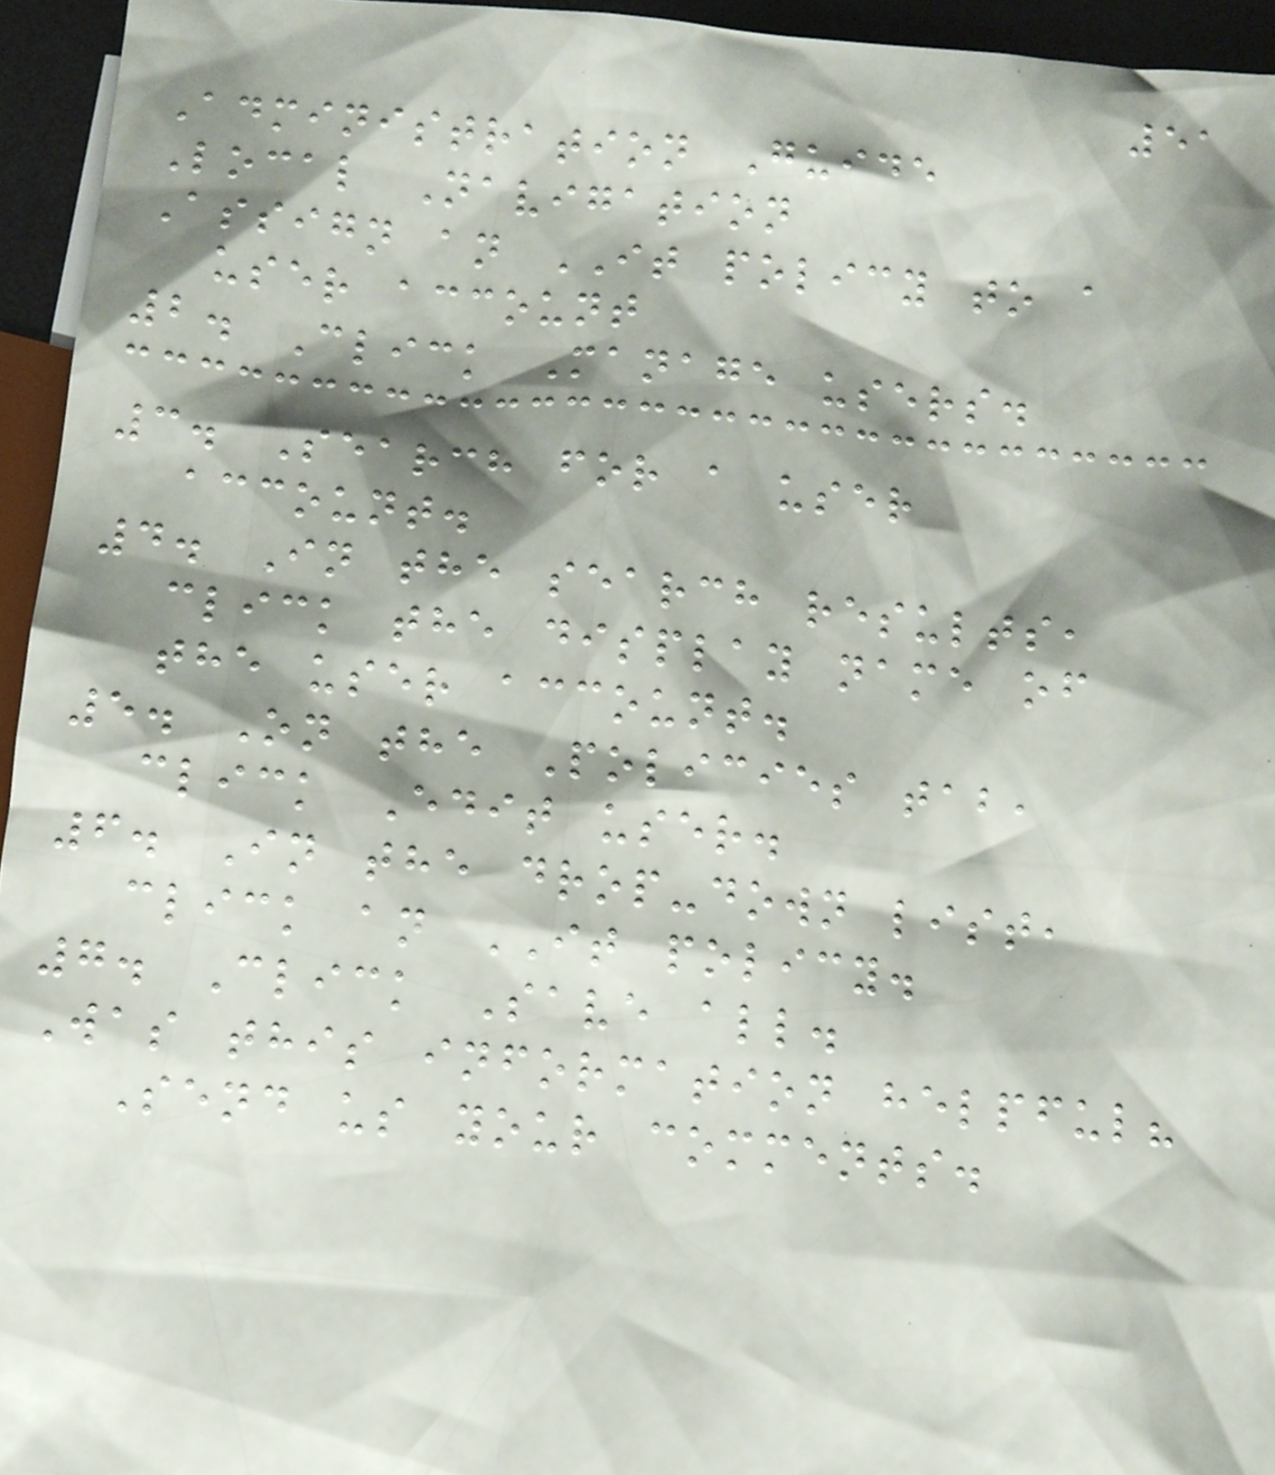51
Administration Guide
Local Navigation
Assign an IT policy to a
user account
2. Click Manage users.
3. Search for a user
account.
4. In the search results,
click the display name of
the user account.
5. On the Policies tab,
click Edit user.
6. In the drop-down list,
click an IT policy.
7. Click Save all.
Was this information helpful?
Send us your comments.
